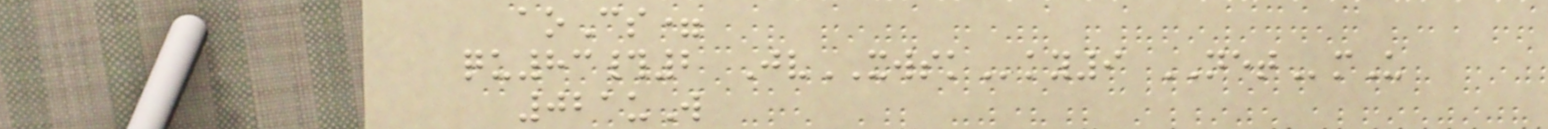aoCs=
qu83#2 JvXWSKky9 NETmU
021uW
